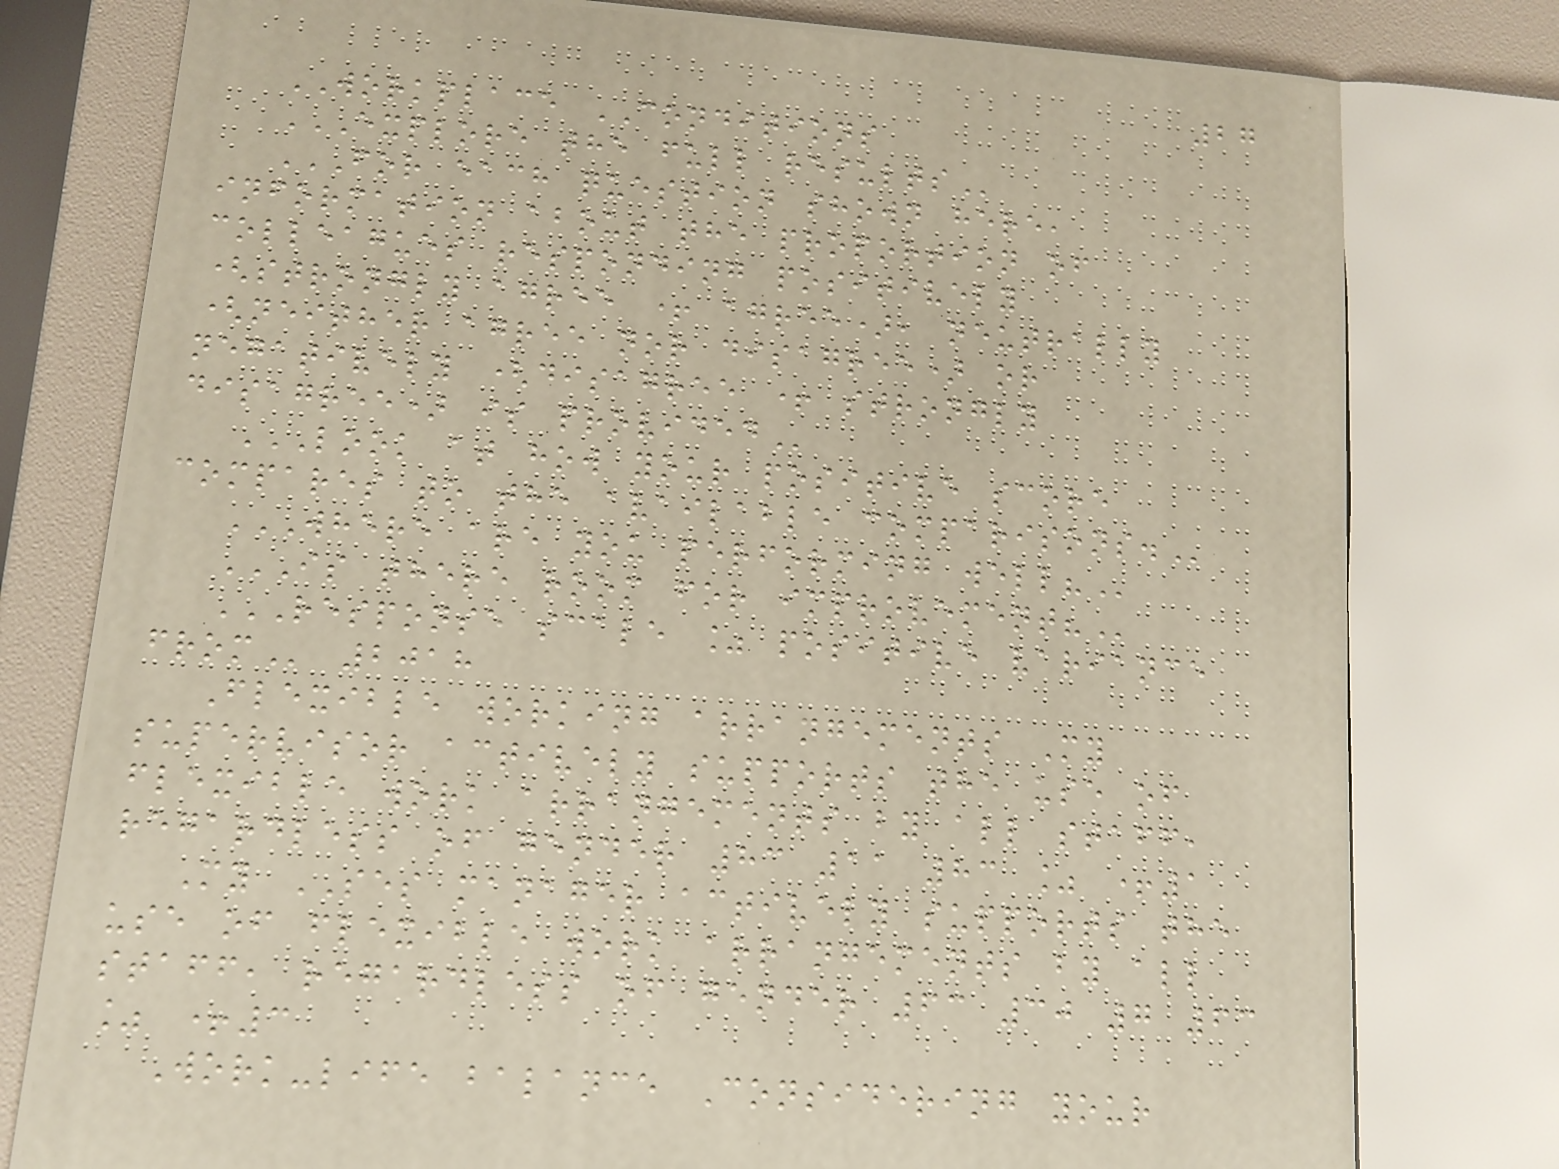27
WORKPLACE CONDITIONS
EXPLORE THE FULL RESULTS
FOR EACH QUESTION SHOWN HERE,
INFORMATION ABOUT THE PROPORTION OF
COLLEAGUES RESPONDING POSITIVELY
(STRONGLY AGREE + AGREE), NEUTRALLY
(NEITHER AGREE NOR DISAGREE) OR
NEGATIVELY (DISAGREE + STRONGLY
DISAGREE) IS PROVIDED
LOOK AT HOW YOUR POSITIVE SCORE
COMPARES TO THE AVAILABLE COMPARISONS.
WHERE ARE YOU PERFORMING WELL?
IS THERE ROOM FOR IMPROVEMENT?
RESPONSE SCALE % POSITIVE VARIANCE
FROM 2018
Flexible working arrangements My
supervisor actively supports the use of
flexible work arrangements by all staff,
regardless of gender 83 11 83 % +1
My SES manager actively supports the
use of flexible work arrangements by all
staff, regardless of gender 63 30 7 63
% +3
Work-life balance Considering your
